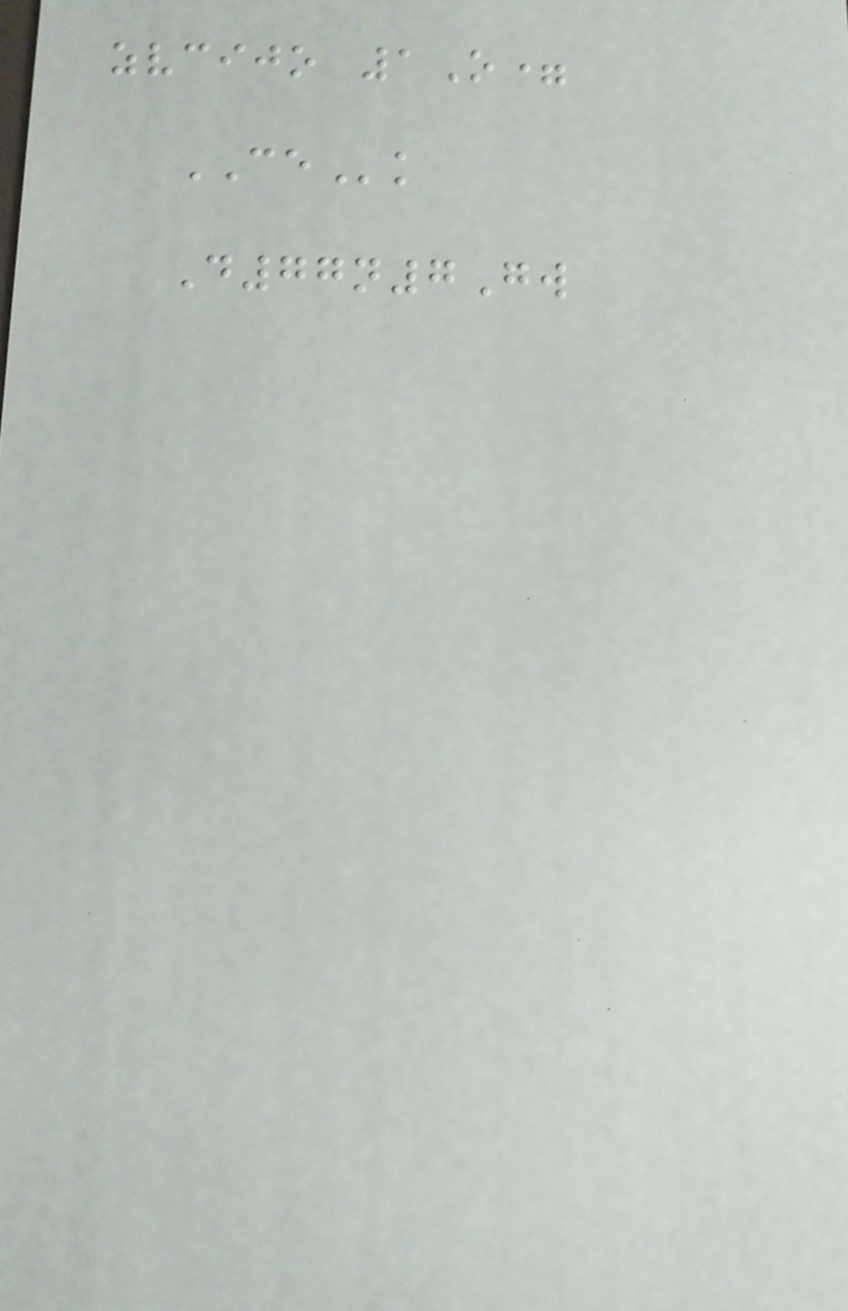zvcijo 1O=
CEk
D77n7Gw
